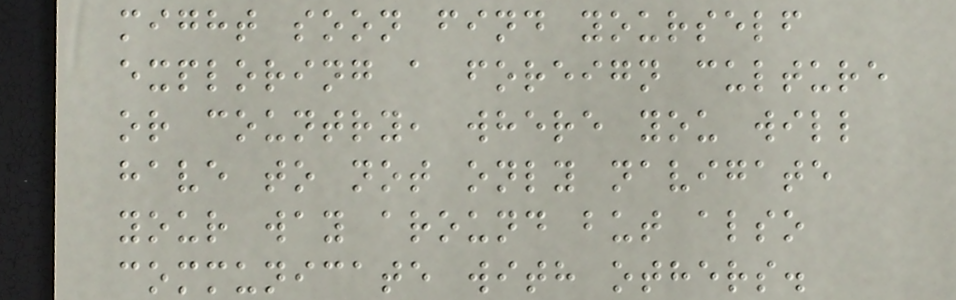might soon find yourself
exploring a foreign culture
or country, where you will
have to not only navigate
your way around but also
communicate with others.
